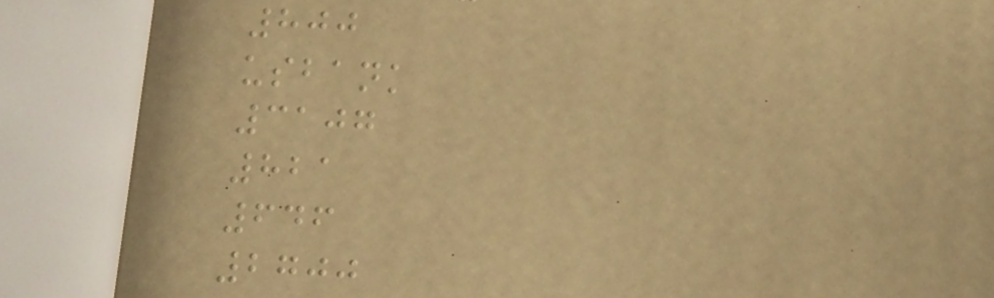800
usbank
3107
821
646
2700
